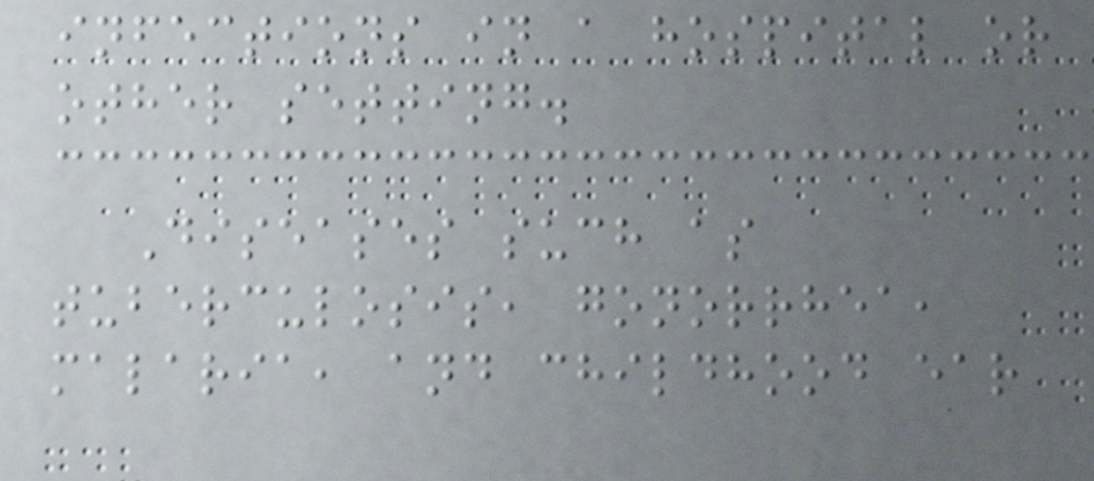infections in a hospital or
other setting.
Diseases such as
tuberculosis, gonorrhea,
malaria, and childhood ear
